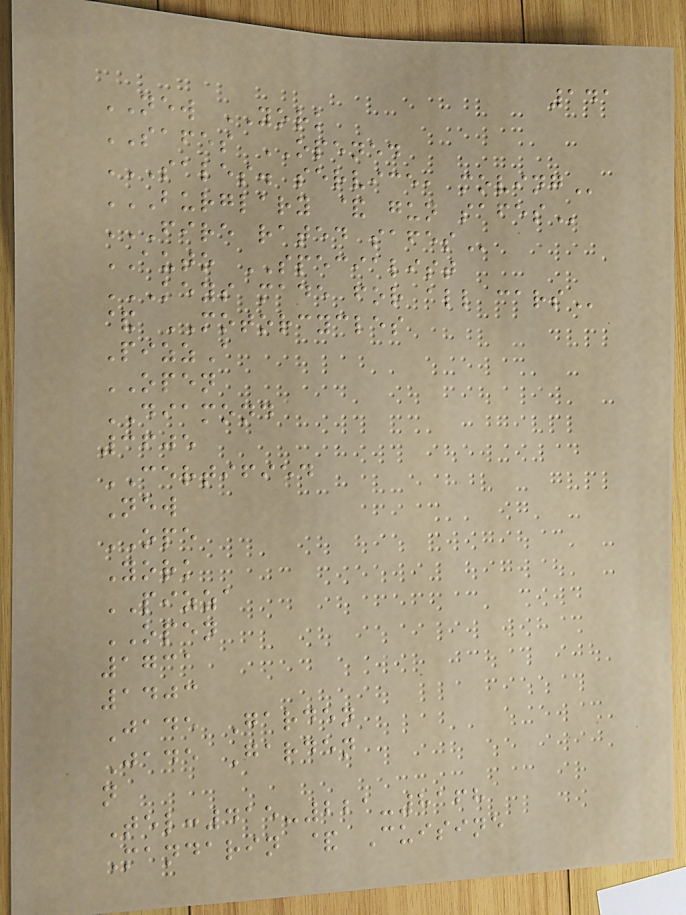141
NEW YORK
SAFES OPENED
SALES. SERVICE, MOVING
BURGLARY & GUN SAFES
FIRE RATED SAFES
AUTO SPECIALIST
KEYS MADE FOR ALL CARS
& MOTORCYCLES
PizzA
OPEN
DIAMOND
3605
CERTIFIED
New
OPE
York
PIZZA
OPEN
1731
1403
Jade Garden
Jade Garden
n
Tel:415-221-8168
Mandarin & Cuisine
